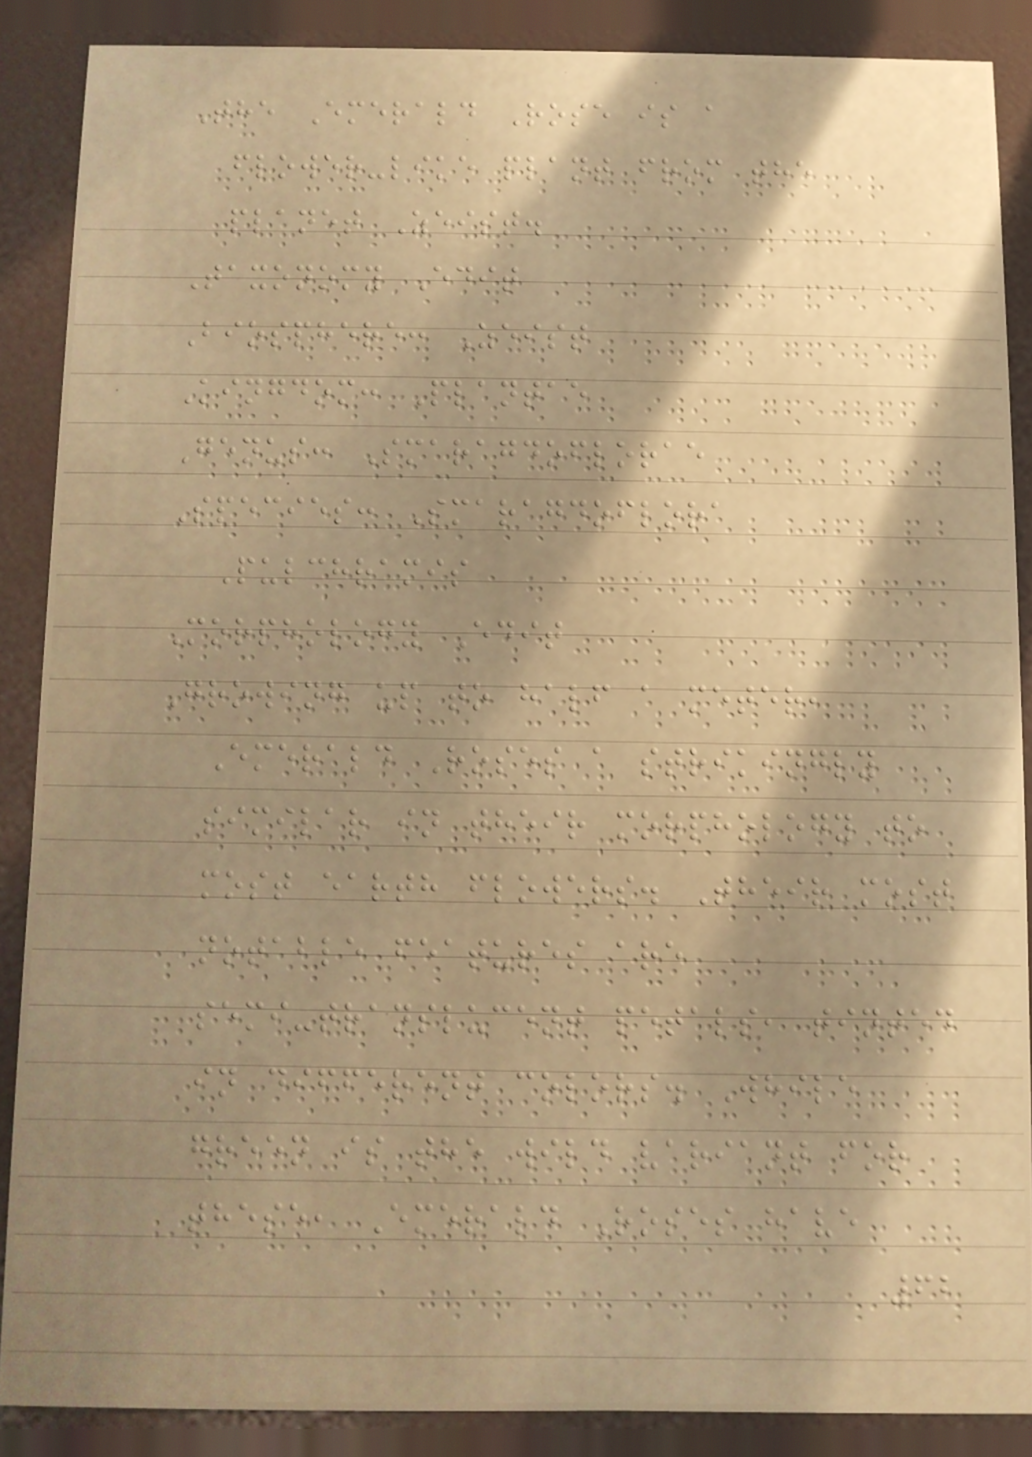The Emerald Rose is a
flower-like plant from the
planet Zeist.
Taxonomy Edit
Biosphere: Zeist
Kingdom: Plantae
Genus: Smaragdoflorae
Species: Smaragdoflora
Pulchramis
Morphology Edit
Growing up to half a meter,
Emerald Roses a strikingly
similar in their morphology to
most earth flowers. Their most
notable features are
semi-translucent petals, tinted
in different colors. While
green is the wild variant for
these, Emerald Roses have
62
